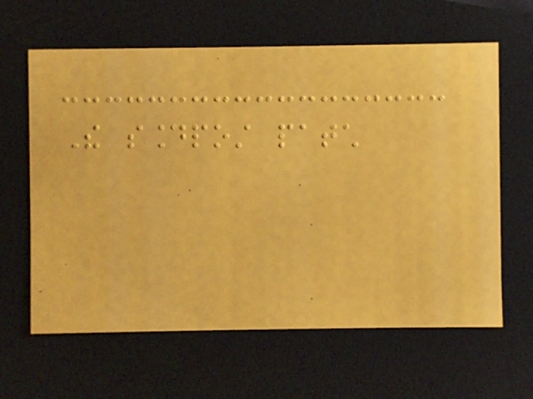The soundpost patch
